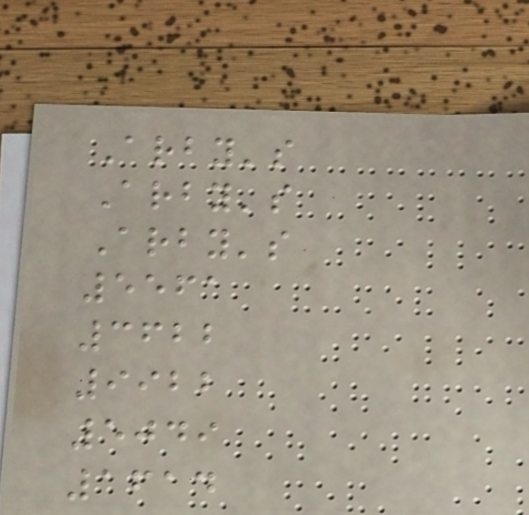Arby's
Arby's
Arby's
5561
3622
9922
5049
1614
